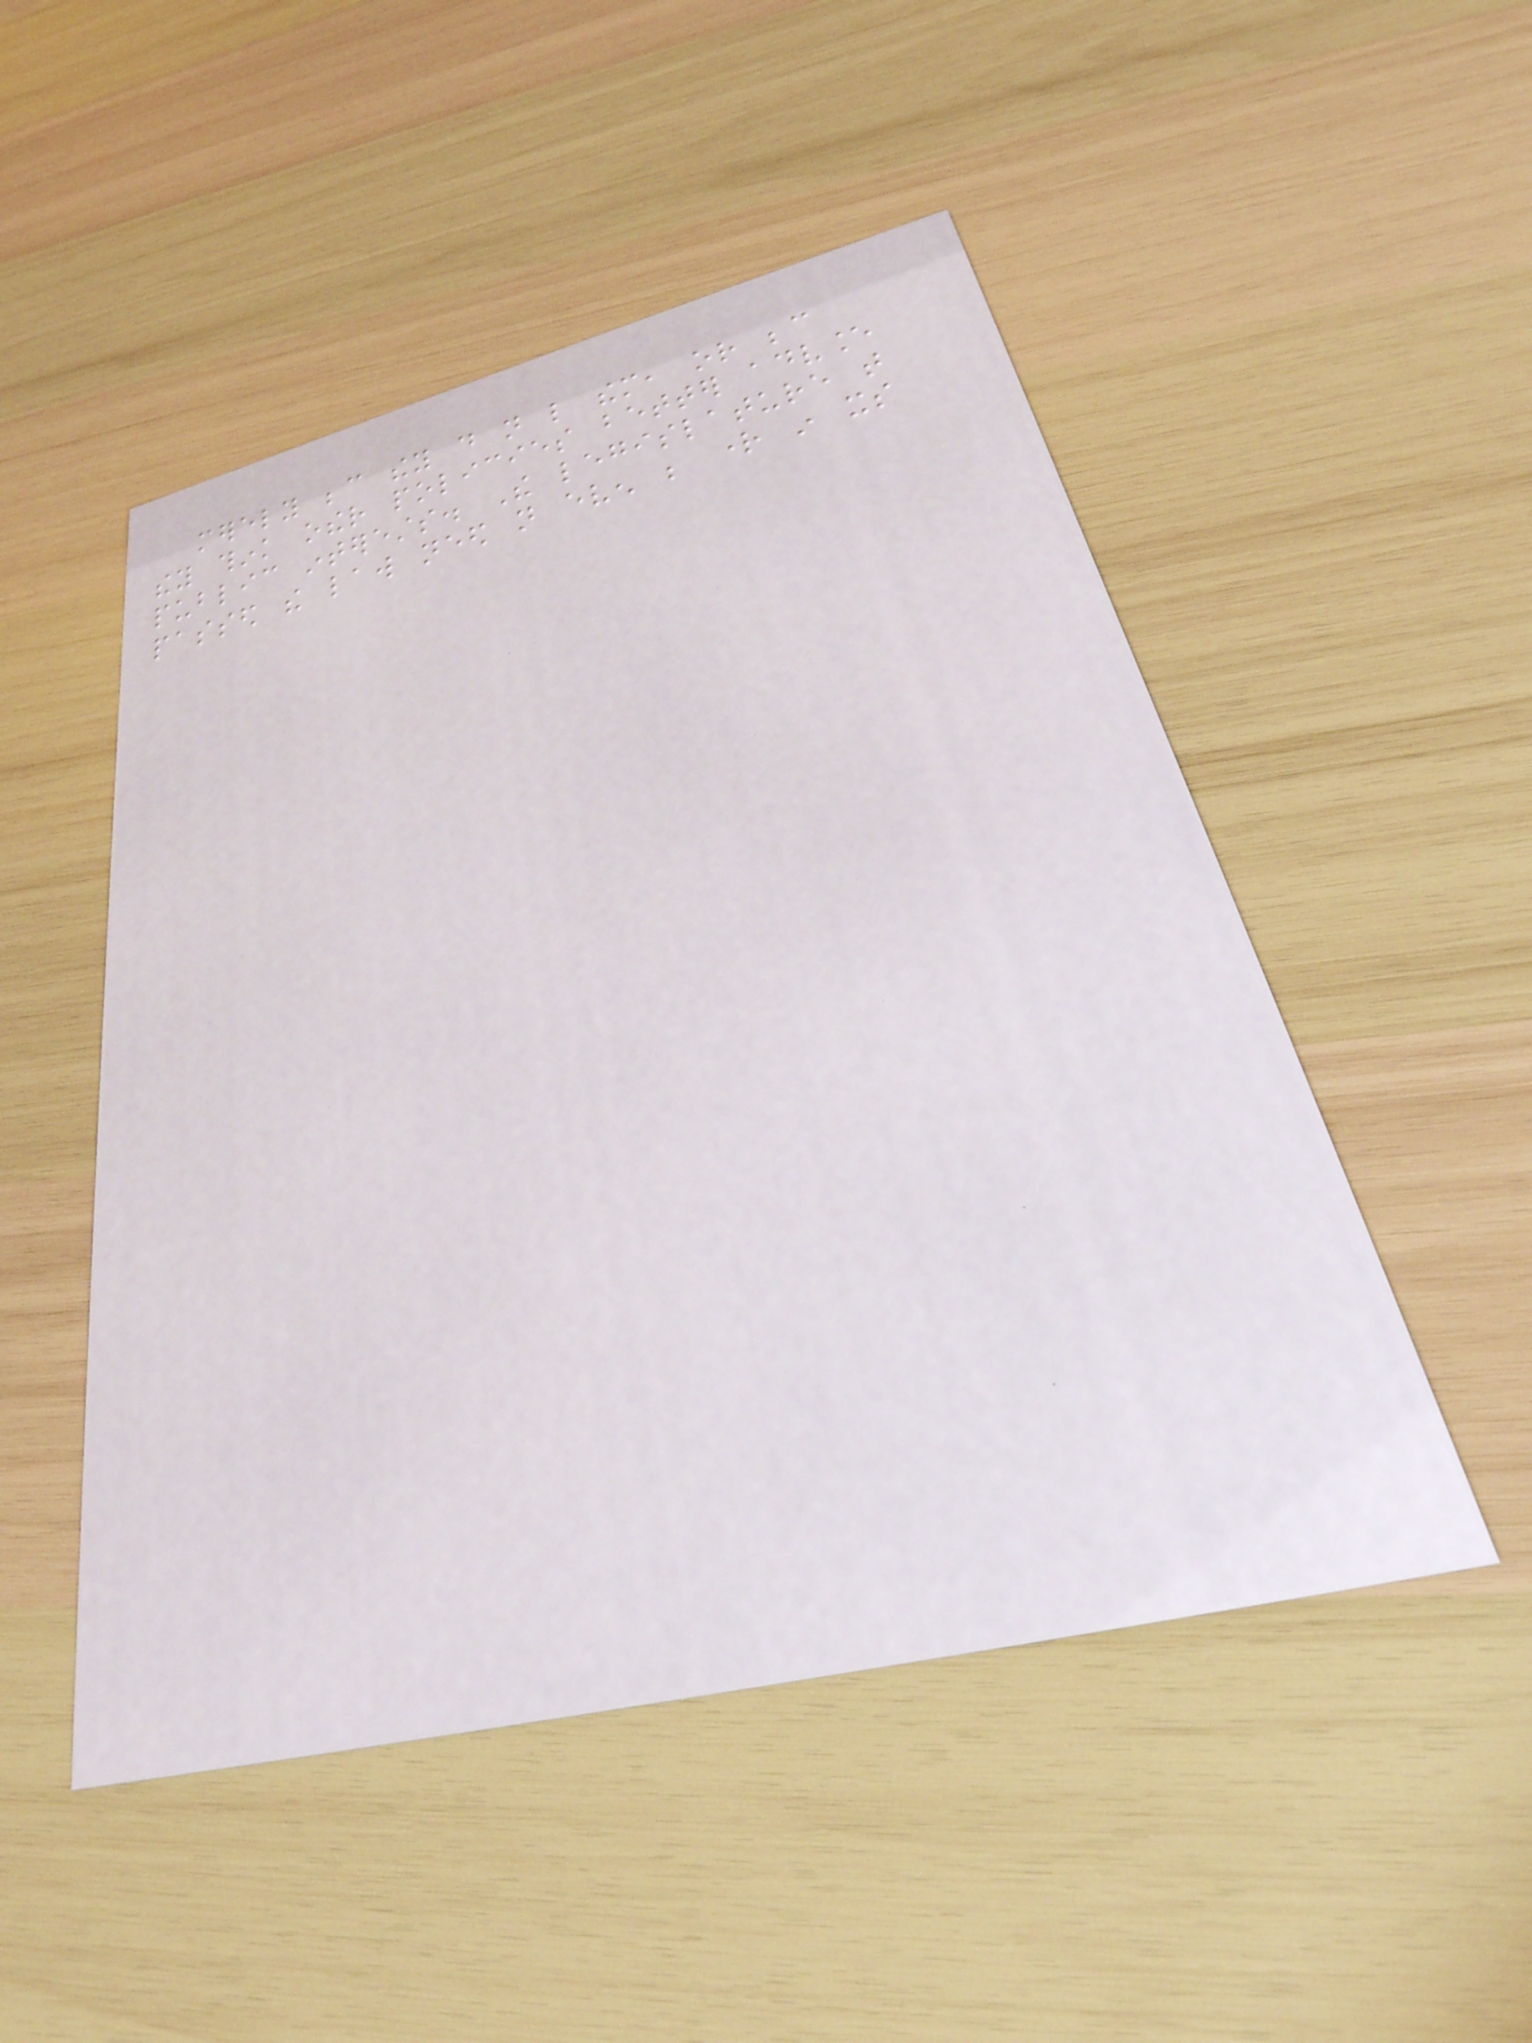merely because they do not like them, or because
they think other policies better advance
public interests. The legislature that
passed the law need not even be right in its
